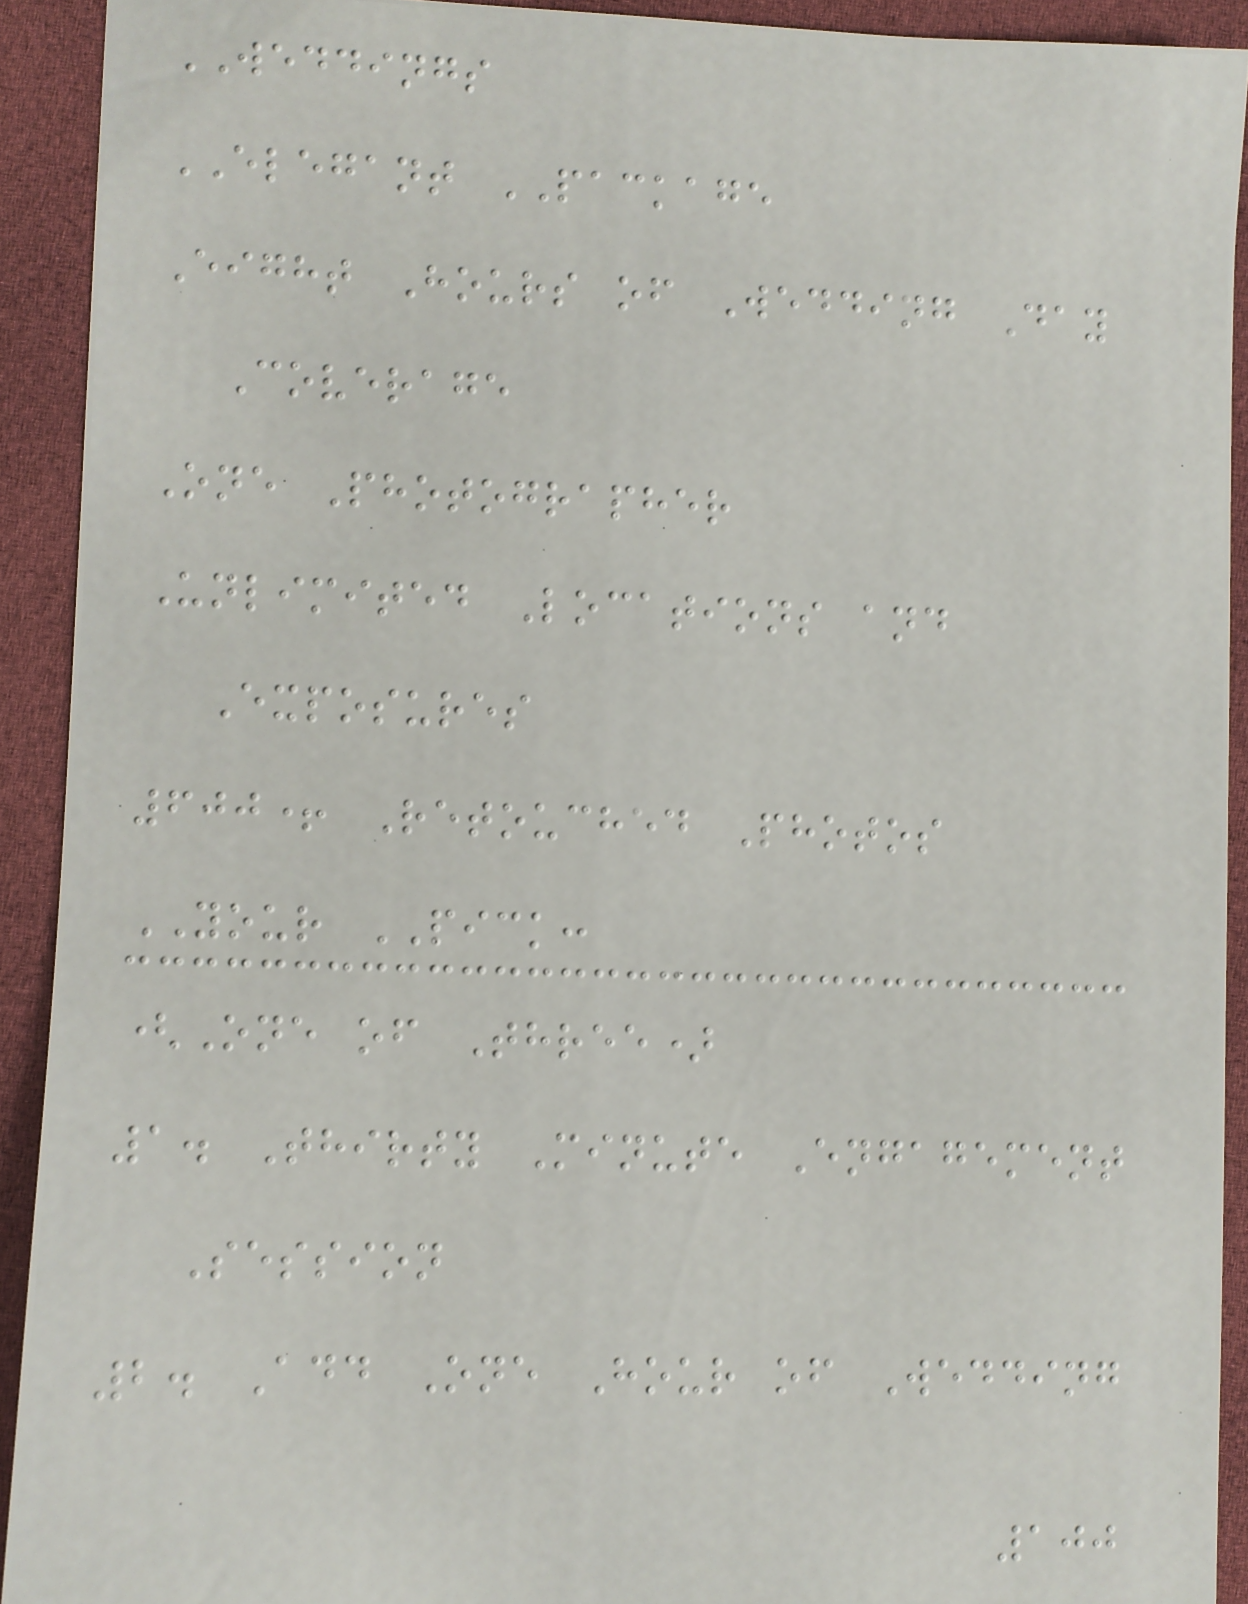WEDDINGS
ELEGANT PACKAGE
Eight Hours of Wedding Day
Coverage
One Photographer
Unlimited Locations and
Exposures
600+ Retouched Photos
YOUR PICK:
(One of Three)
1. Thirty Minute Engagement
Session
2. Add One Hour of Wedding
100
